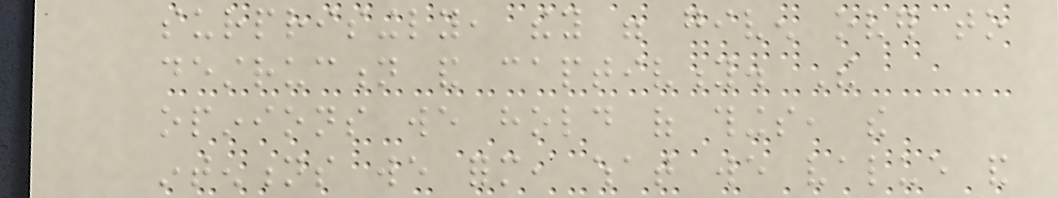surprisingly, they were given over to
destruction and captivity. The
opinions we hold of things, the
intentions we form, what we value and
